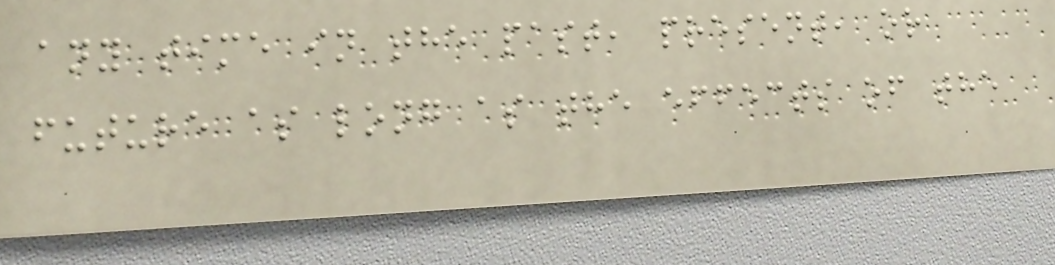any time in the past, present, or
future as long as the effects of the
